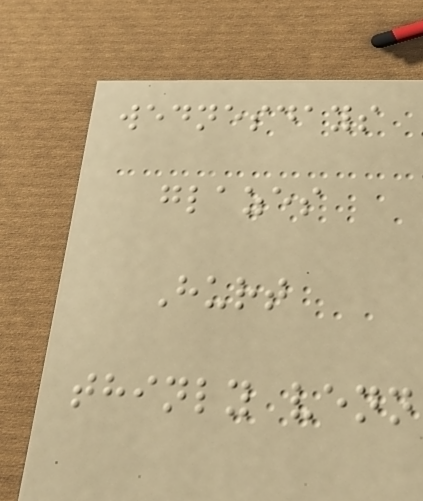wednesdays
glazes
Hurt
thinly venn
